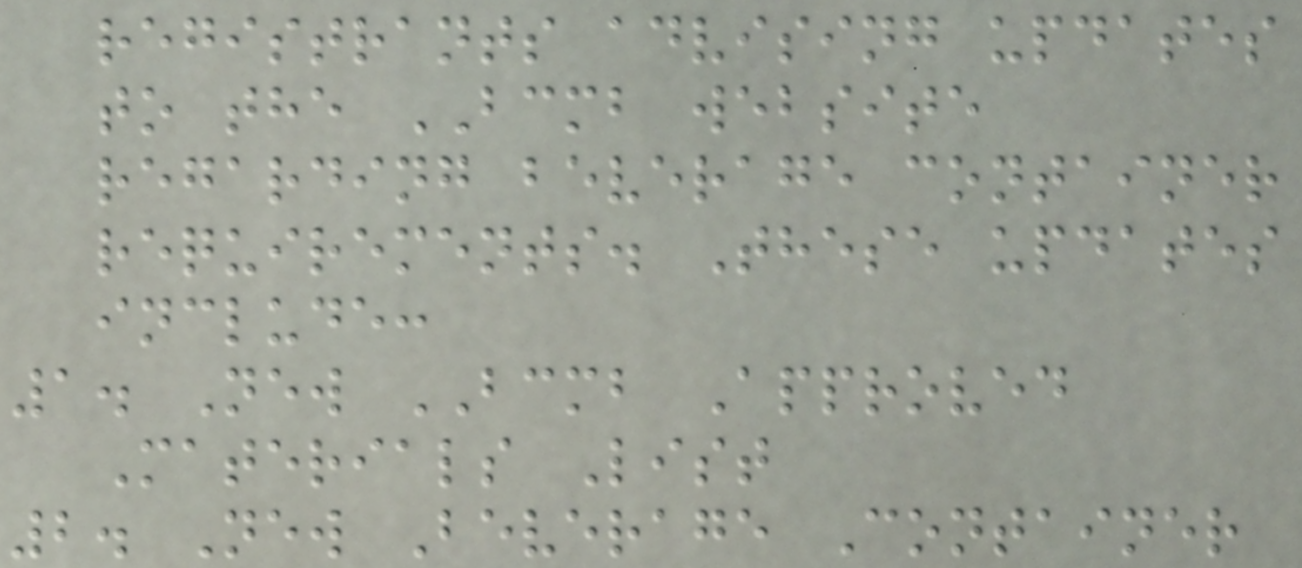registrants advising updates
to the BCMB website
regarding beverage container
requirements. These updates
include:
1. New BCMB Approved
Materials List
2. New Beverage Container
